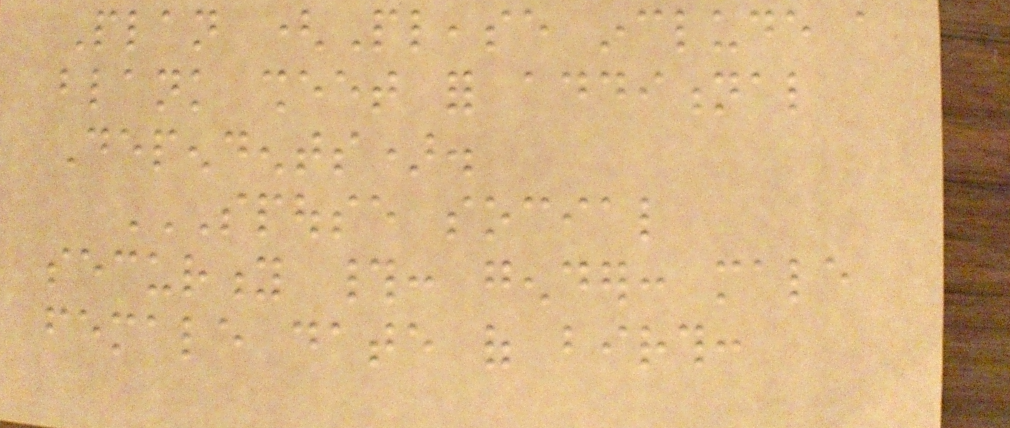Plan (Please include a
blank sheet for additional
Dependents).
SPOUSE SOCIAL
SECURITY #: GENDER: MALE
FEMALE DATE OF BIRTH:
